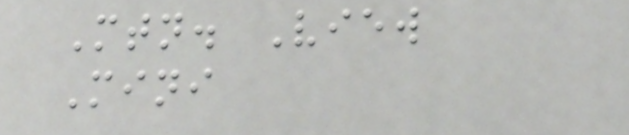Mtn. View
Mini
